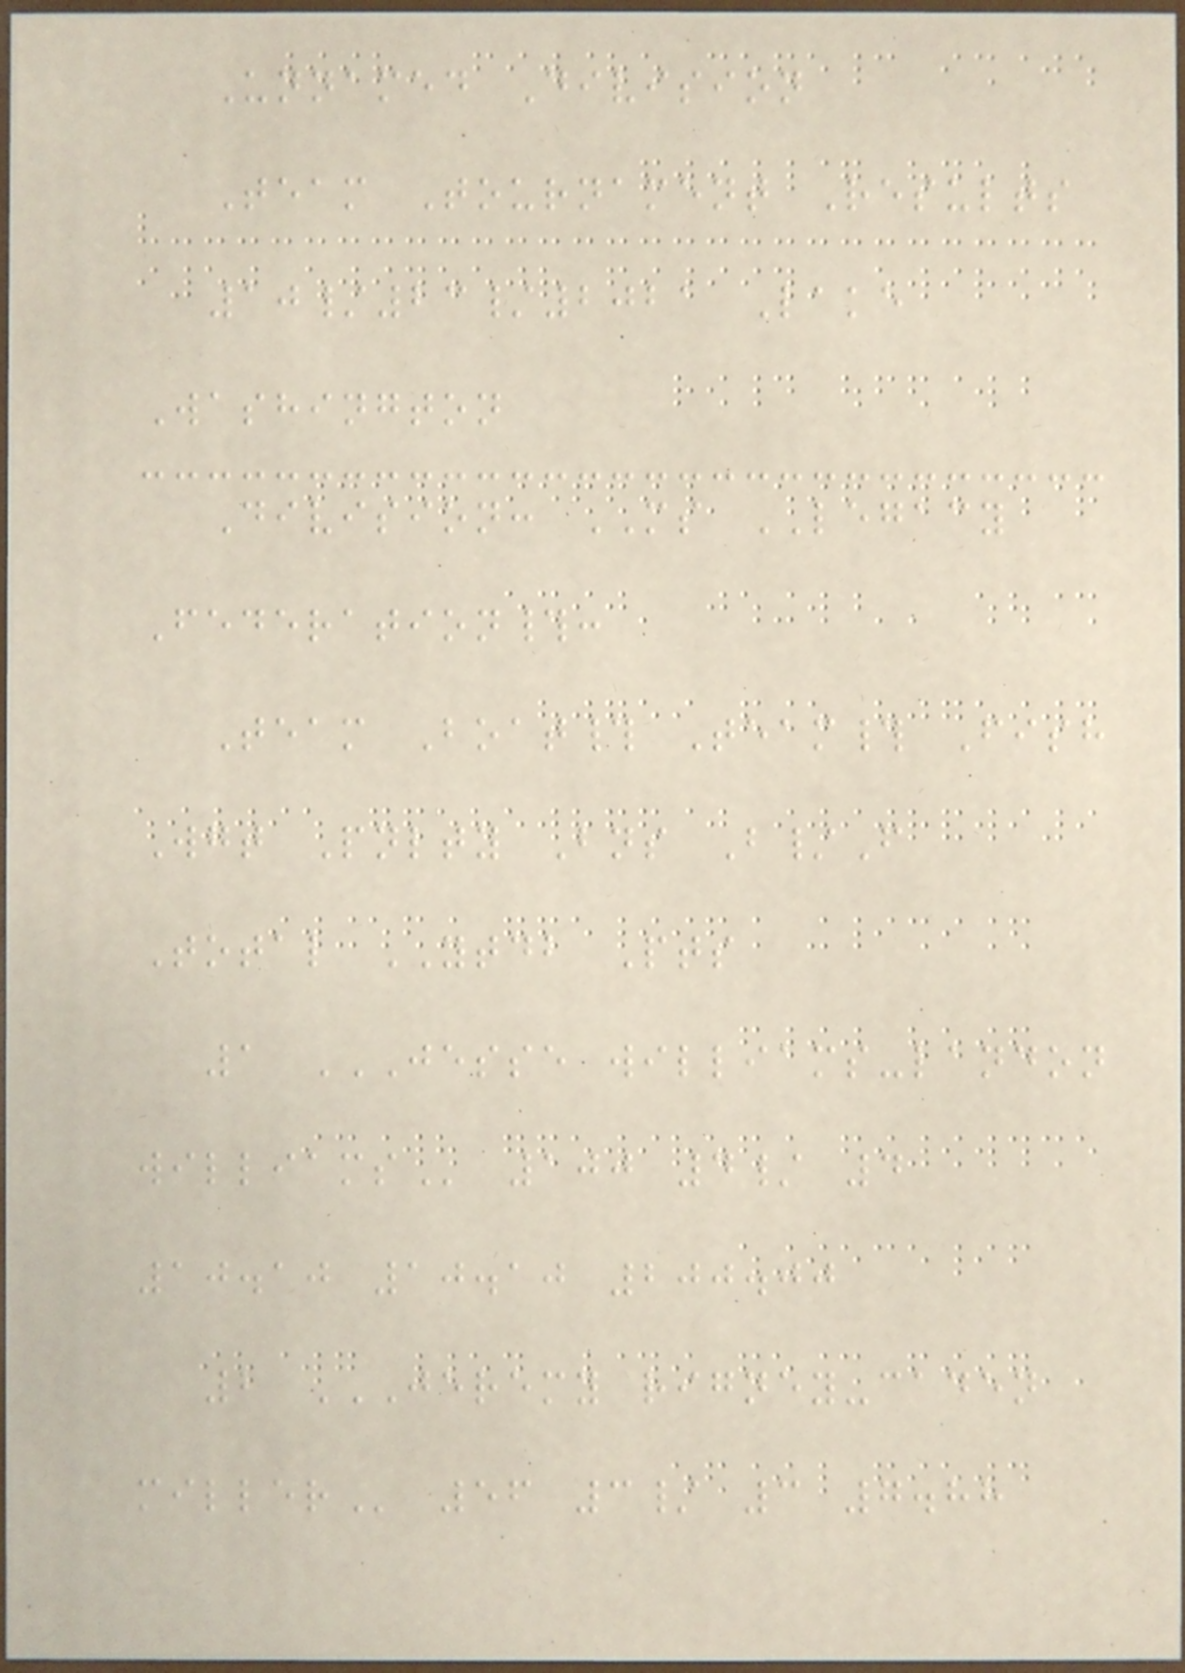Unnamed Division
Team Tournament Results
10/23/2021 Lake
Washington
Division: MS LEGACY
Federation#:
Team Boat# Team# Fish
Wgt Pnlty Bns B/F
Total YTDB Pts
1 JESSE WILLIAMS-LANDON
WILLIAMS 100 4/ 4
10.10 10.10 200.00
2 JEREMY RIGNEY-CADEN
MILLER 56 3/ 3 7.88
